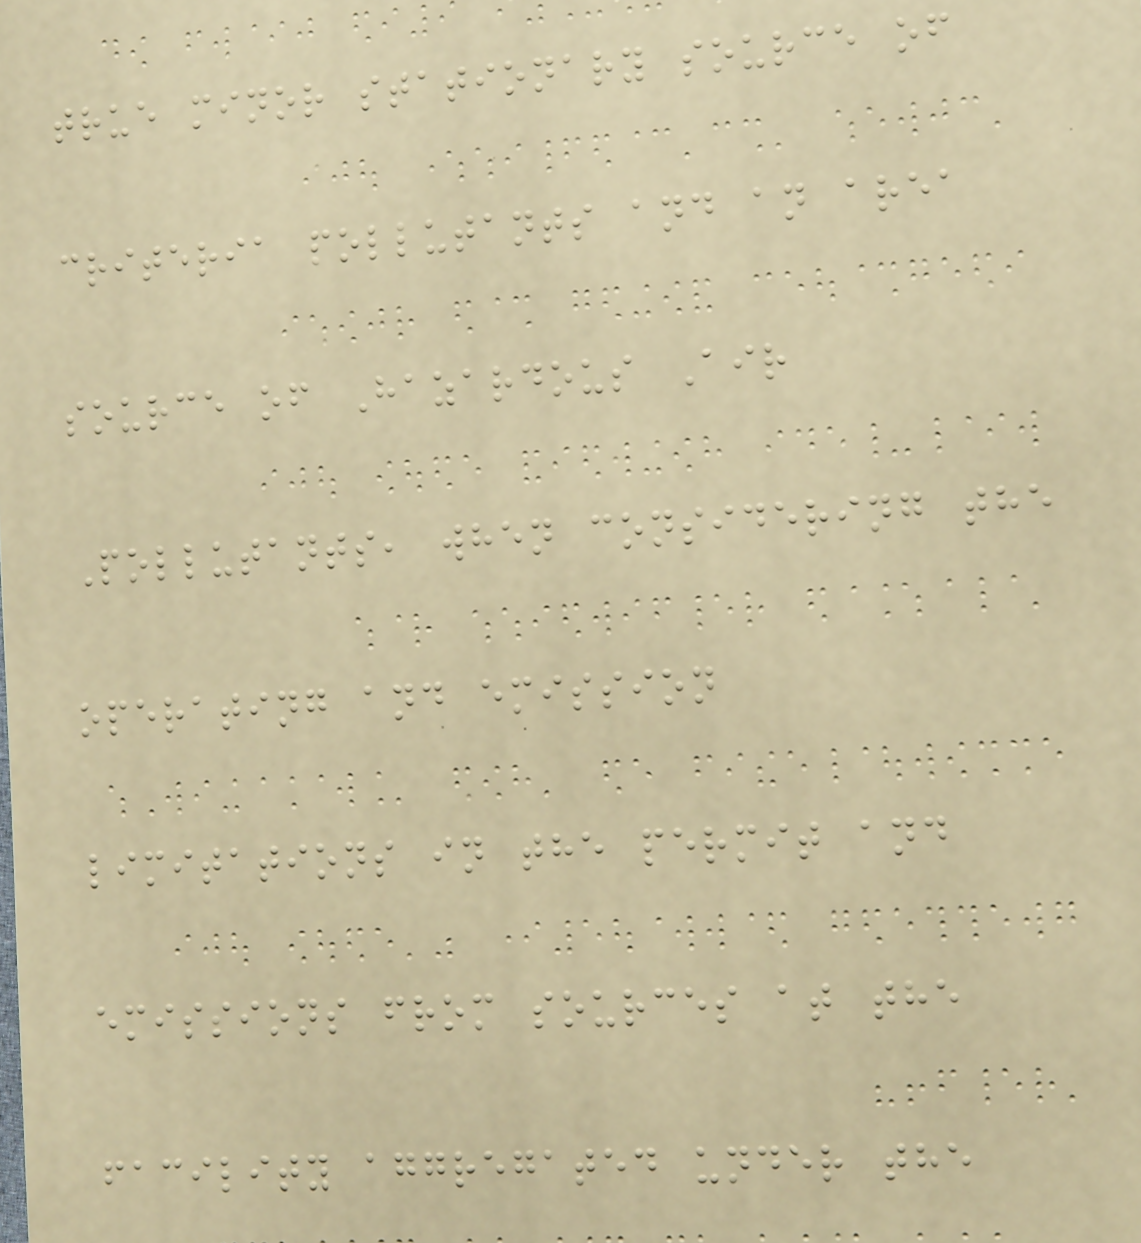true minor stationary source of
criteria pollutants and an area
source of Hazardous Air
Pollutants, when considering the
operating and emission
limitations in the permit and
emissions from sources at the
facility aggregated under the
